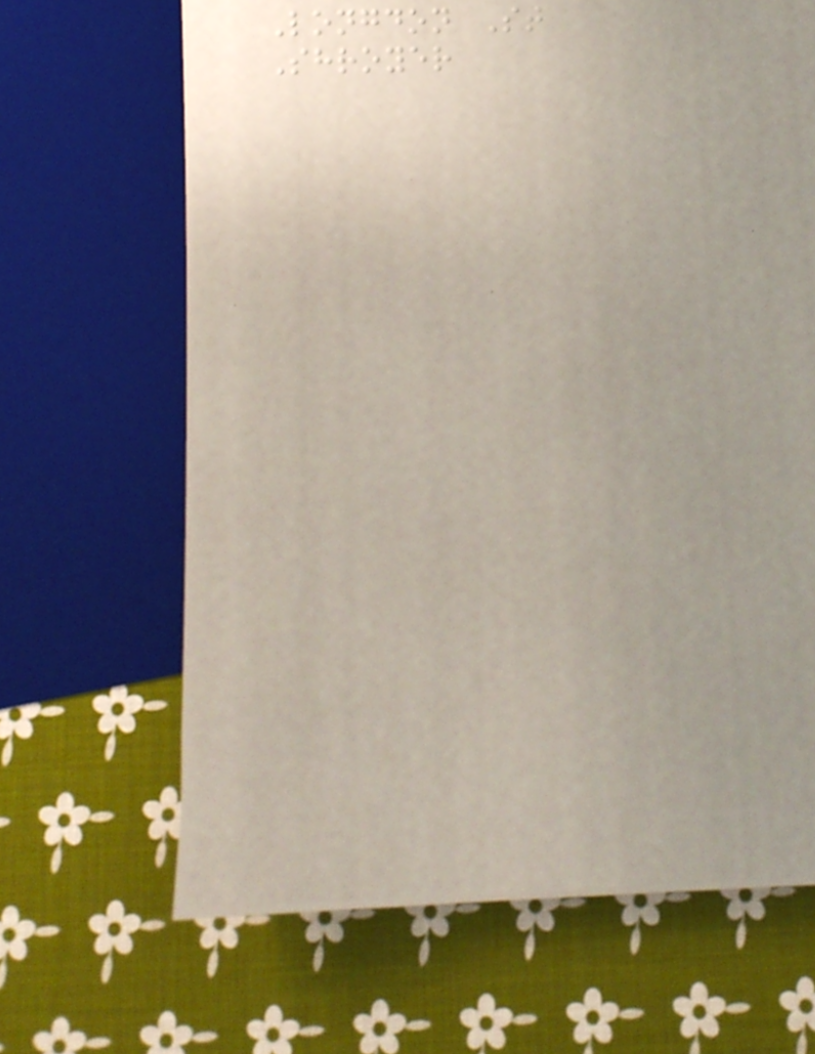Longdon St
Shroyer
